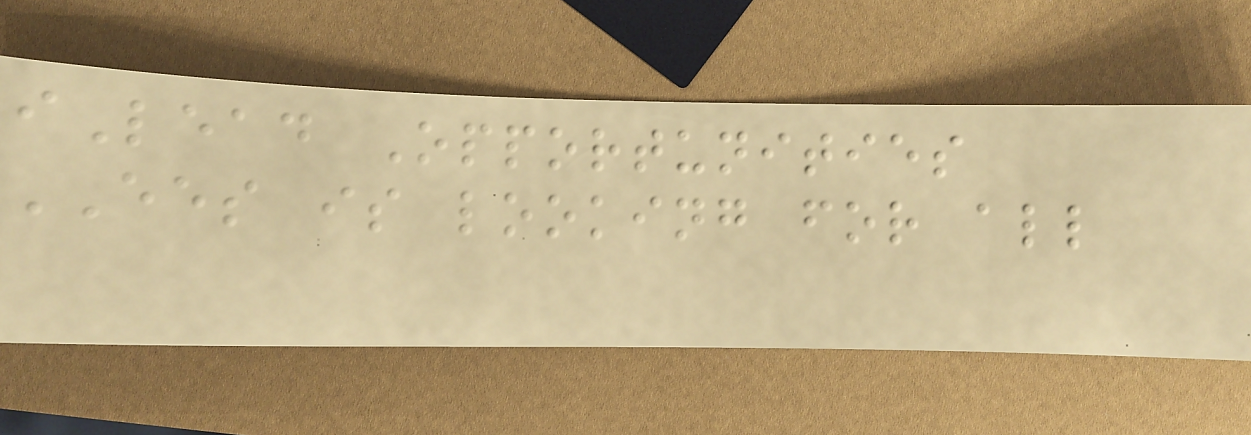iLead Opportunities
EES is looking for all
